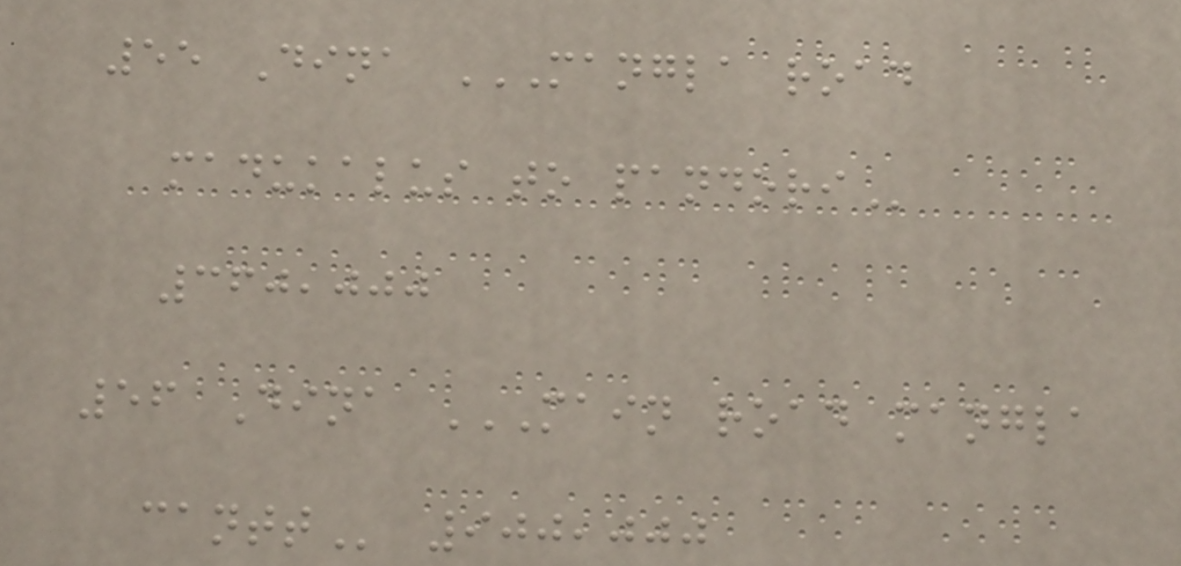55 Dina MANGLA ROAD
MADUKALUS TO PANDORI
360,000
56 Dina MAIN ROAD MANGLA
CANTT 900,000
